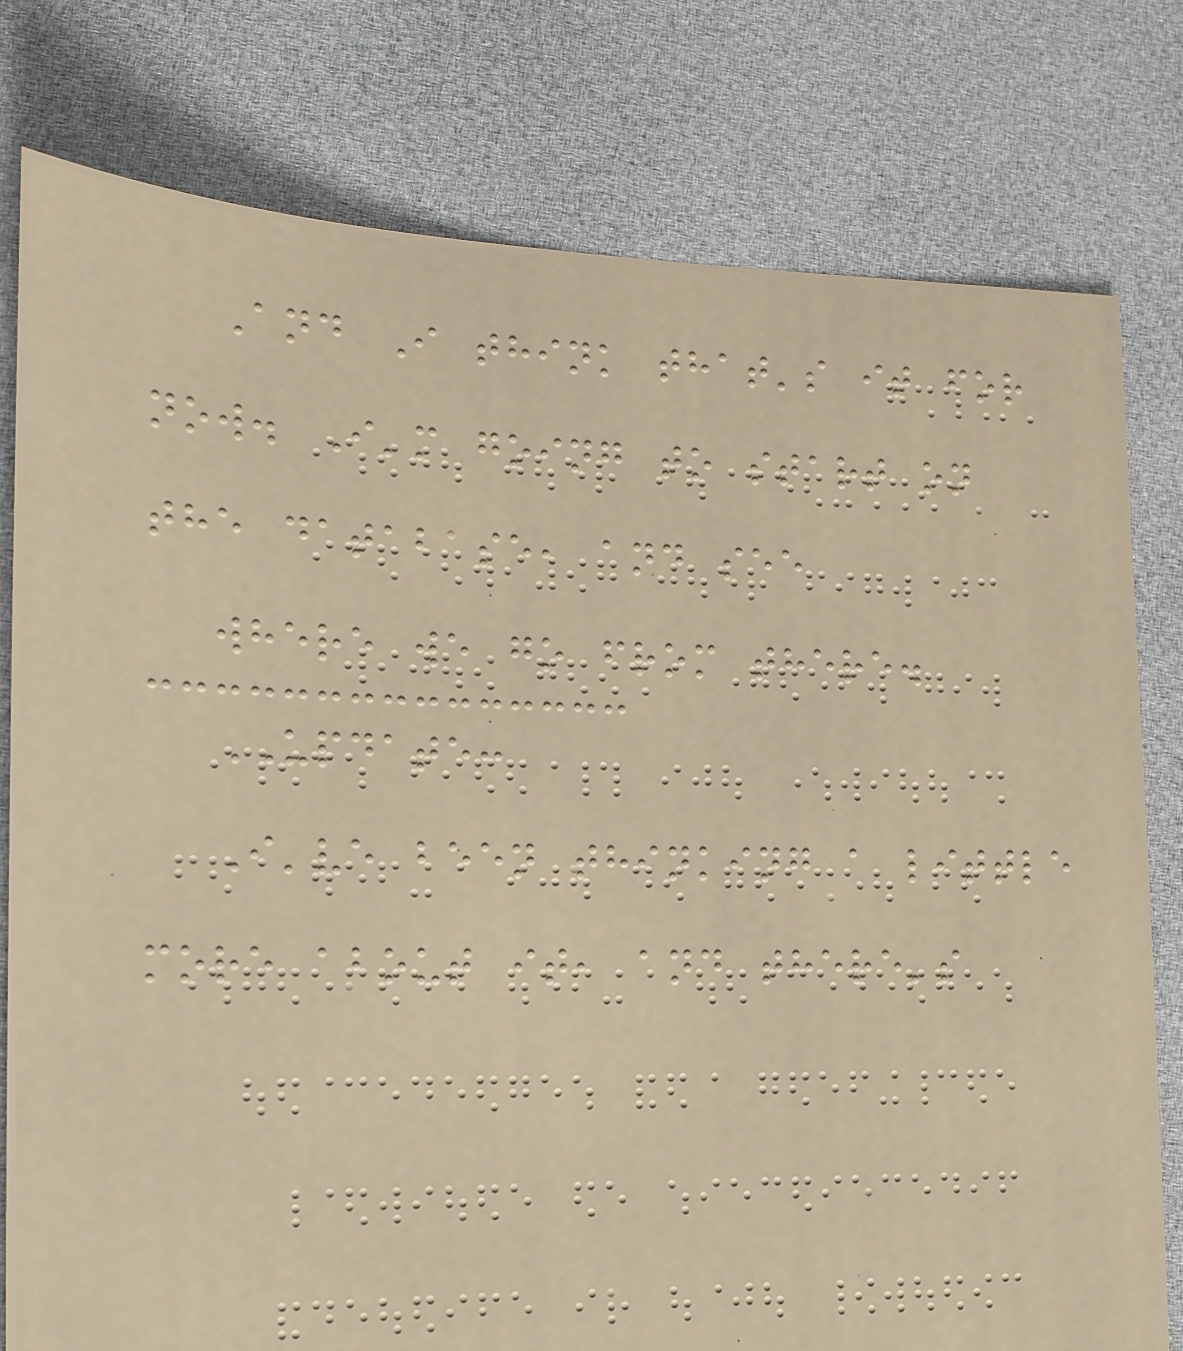And I think that's it for
now. I'm going to start on
the database, and see
where we go from there.
UPDATE:
I've been thinking a little
more about it, and there's
